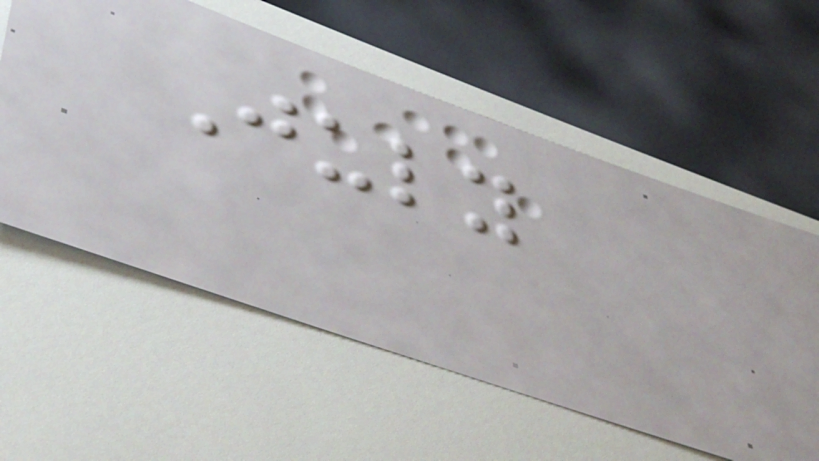July
